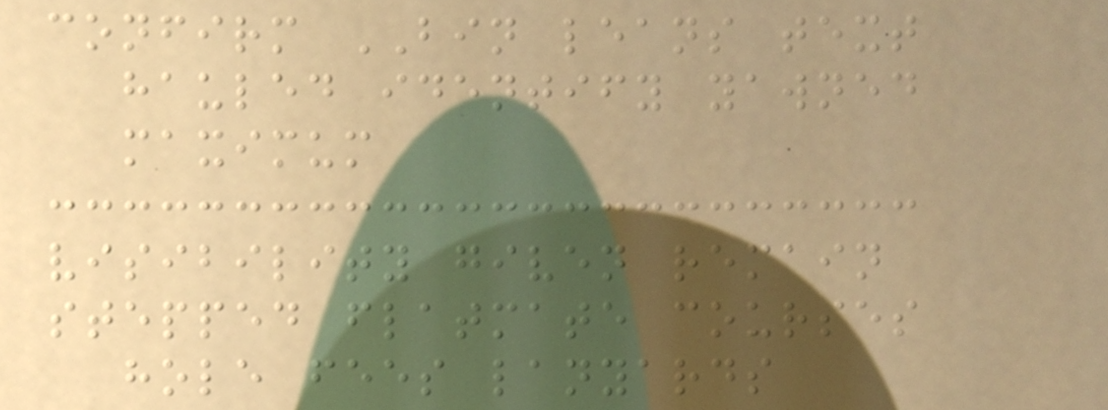confirm BIN leans text
hauled identify yawned
maximum
visibility given remain
stepped flatmate courses
hole fees lanyards
